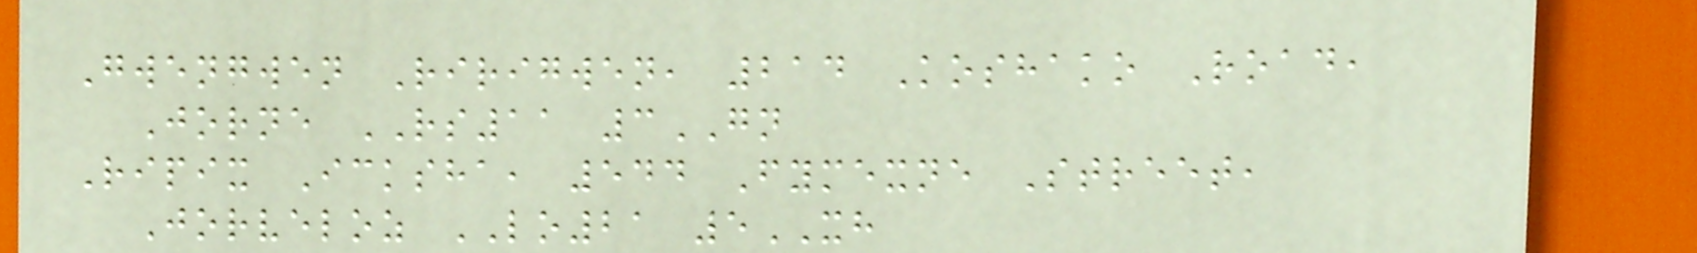Gwengwen Ririgwen, 214 Koshako Road,
Jorne RS11 3GN
Ripix Icksha, 544 Fymexne Street,
Jorveloz LO21 5XH
